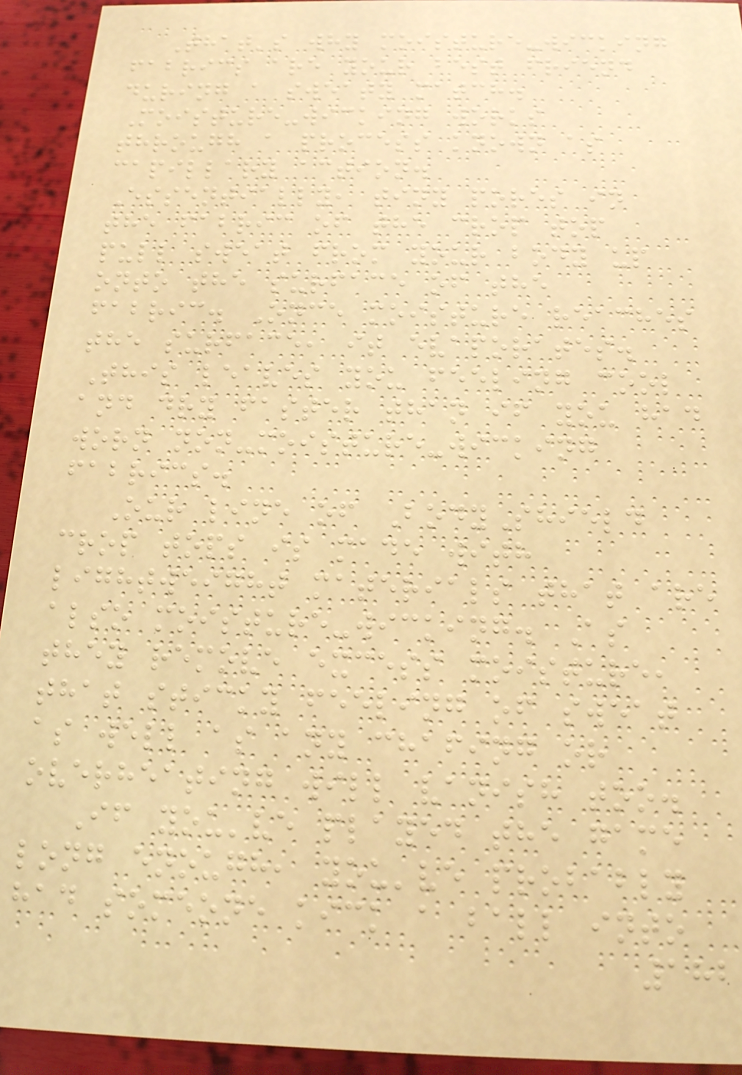That's why moisture-wicking
fabrics are your best friend
during a sweaty match.
Moisture-wicking works
through a process known as
capillary action.
Essentially, tiny pores in
the fabric of the crop top
pull sweat from your body up
onto the surface of the
fabric. Once moisture reaches
the surface, it evaporates.
This leaves you feeling cool
and dry faster than if you had
worn non-moisture-wicking
fabrics.
Our line of BodyShield
crop tops is made with
lightweight materials that are
also moisture-wicking. As
they remove excess moisture,
that sticky feeling of sweat
as well as any chafing or
overheating will vanish too.
If you've played the game
long enough, you've probably
had someone kick a ball into
182
